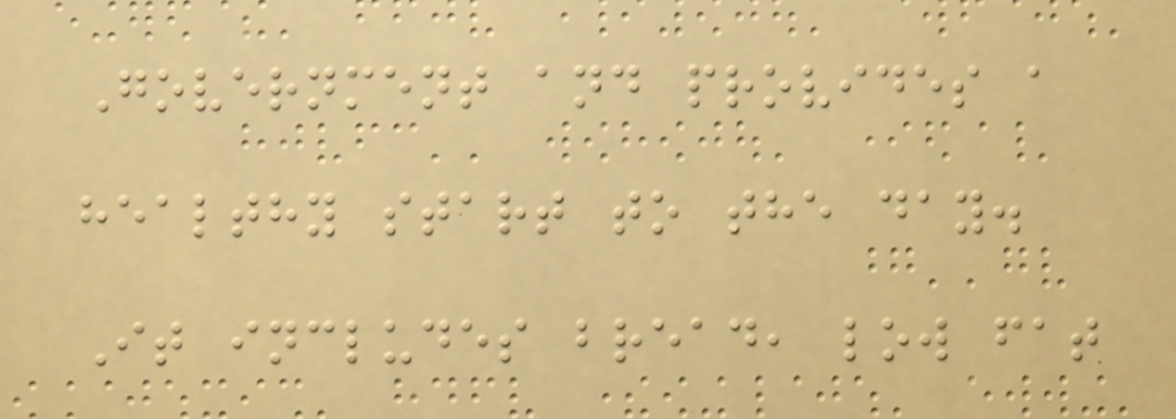Government and provides a
healthy start to the day.
It includes bread, low fat
